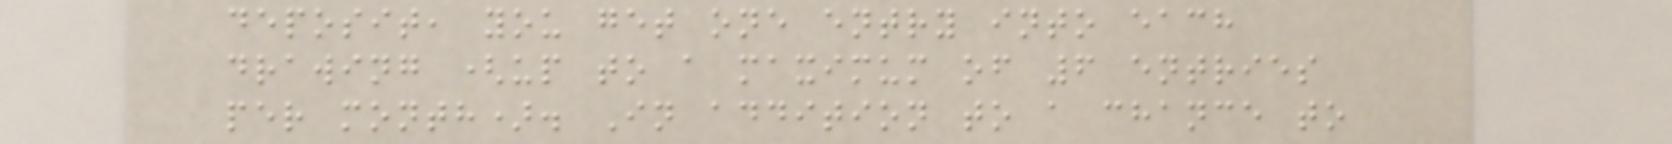deposit, you get one entry into each
drawing (up to a maximum of 6 entries
per month). In addition to a chance to
